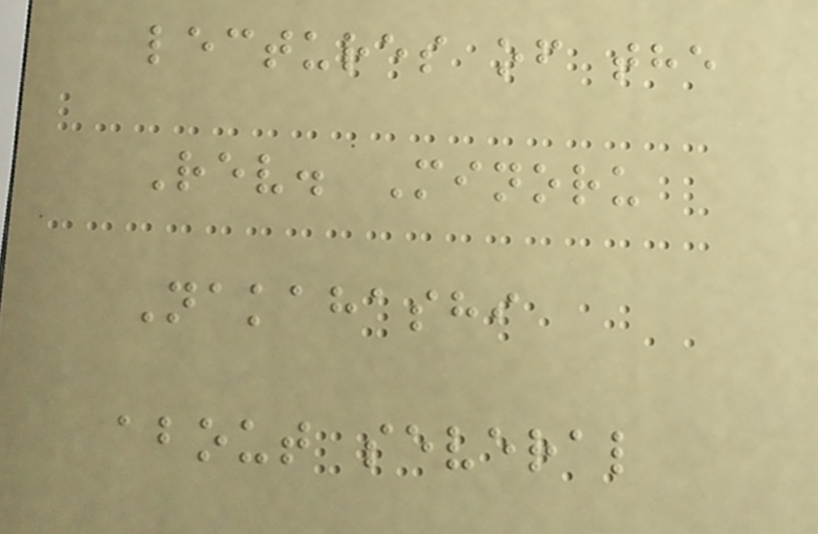lectures of the
Rev. Minoru
Nakahashi
about several
